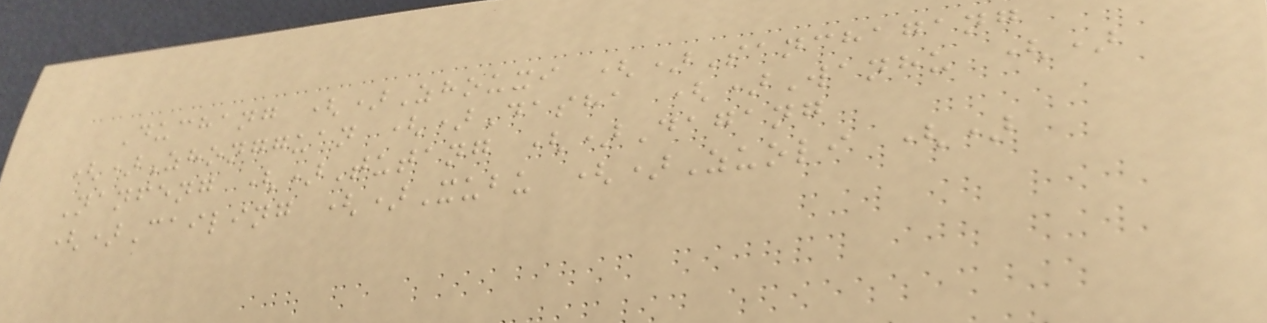Duchang ()Zhouxi ()Sanchagang
()Zhongguan ()Dasha ()Wanhu ()
Nanfeng ()Tutang ()Dagang
()Cailing ()Xubu ()Zuoli ()
